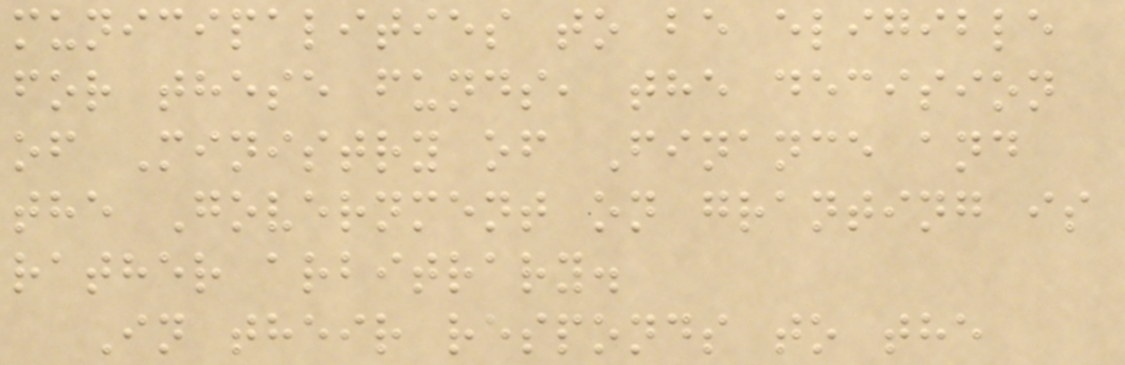municipalities to be eligible
for these funds, the decision
of Ministry of Finance and
the Government on granting is
rather arbitrary.
In their responds to the
